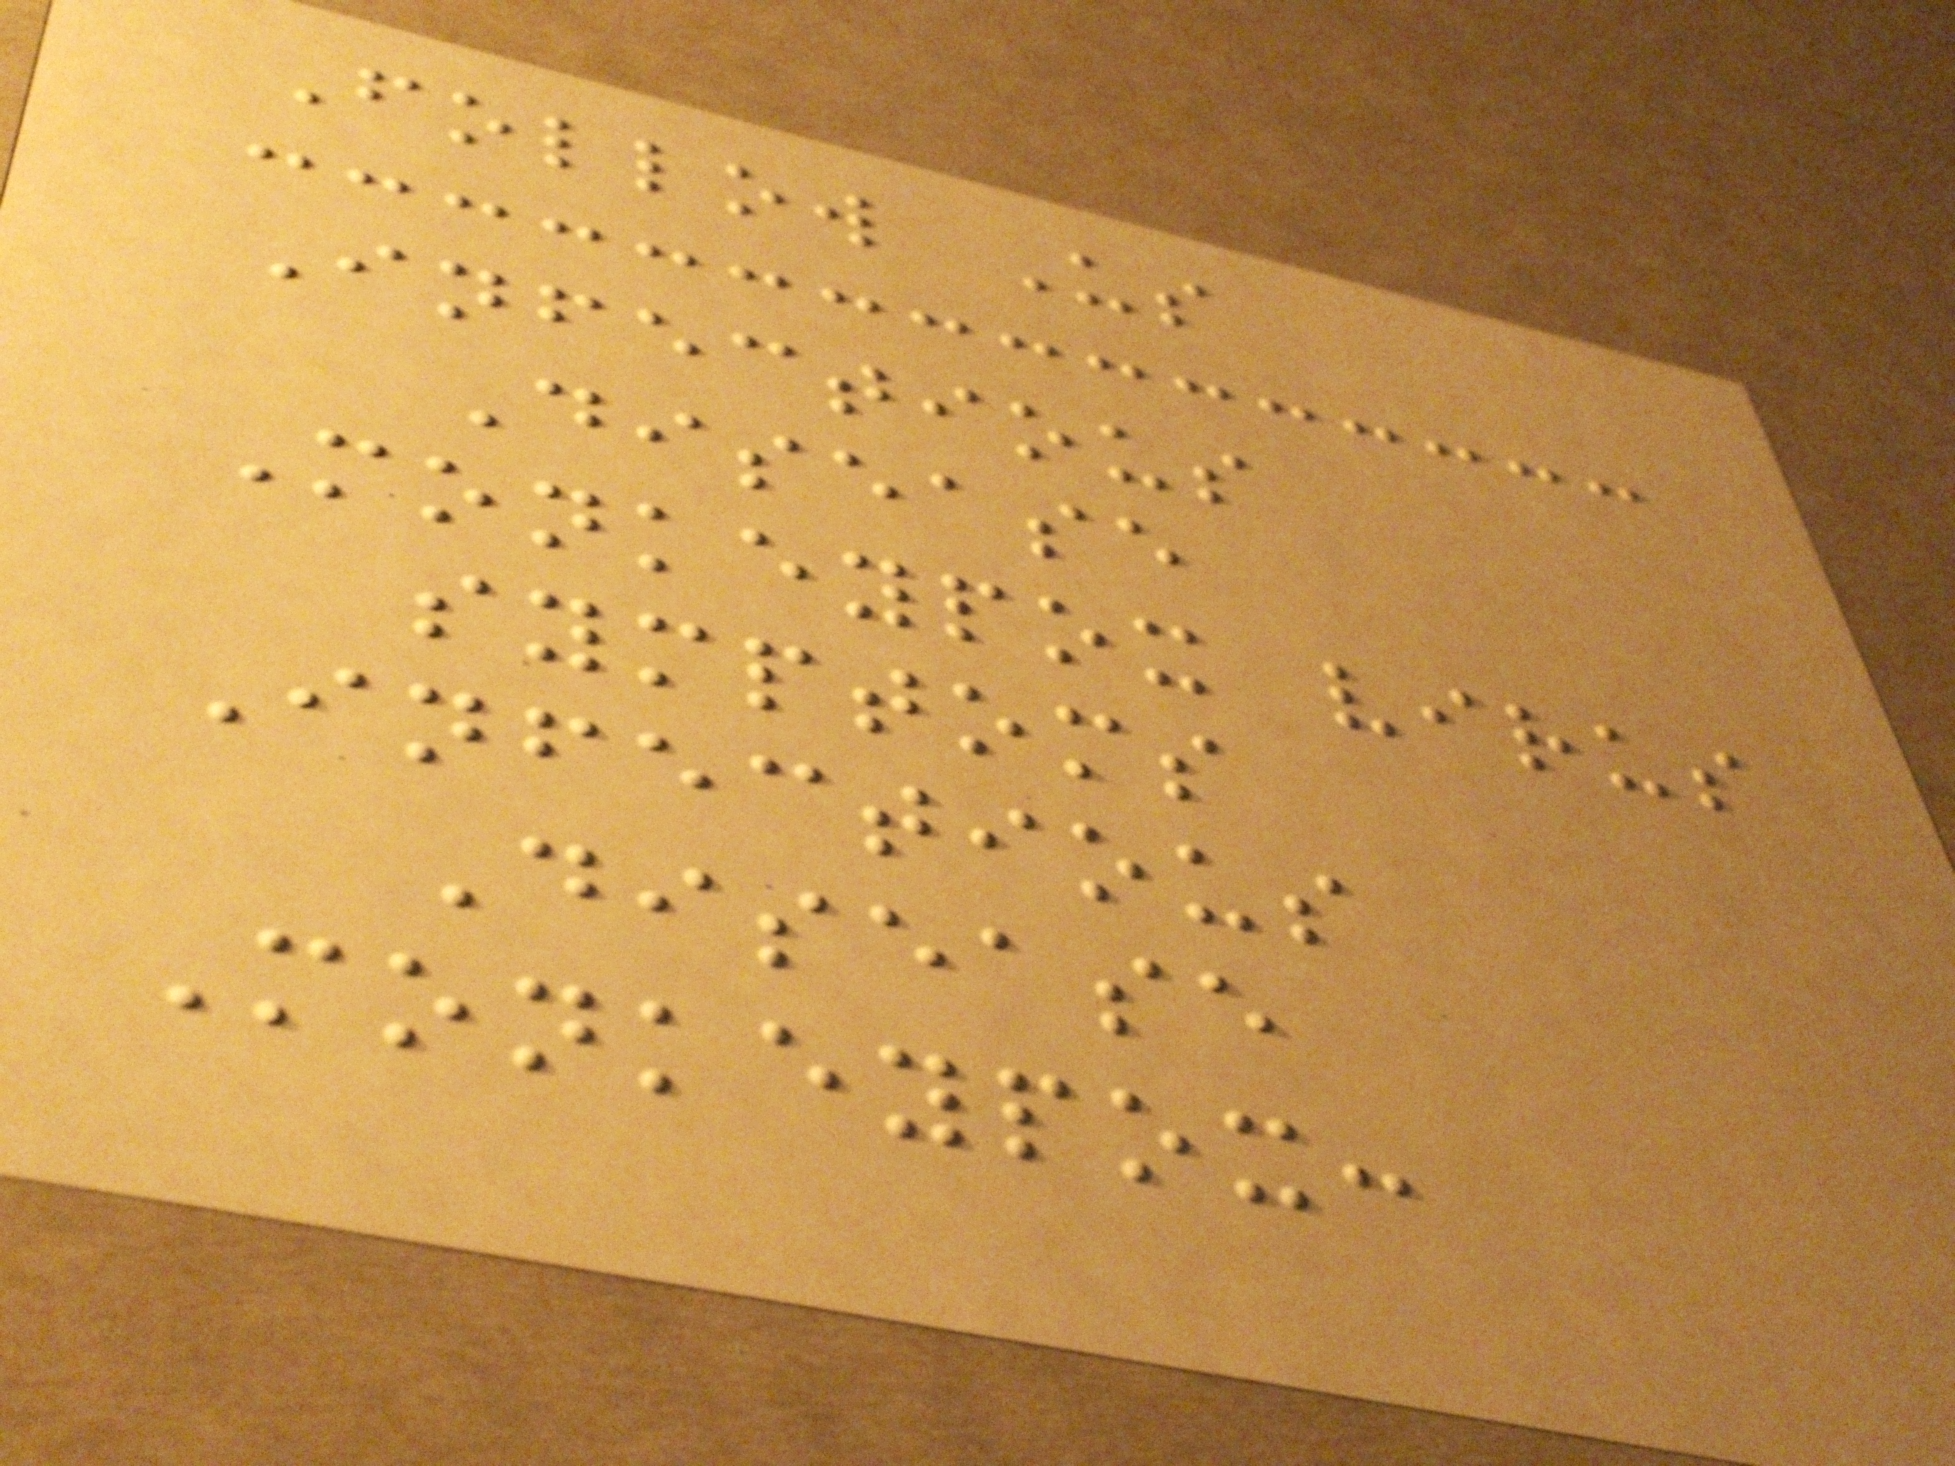Follow Us
Infectious
Disease
Monkeypox virus
symptoms
Infectious
Disease
Monkeypox:
